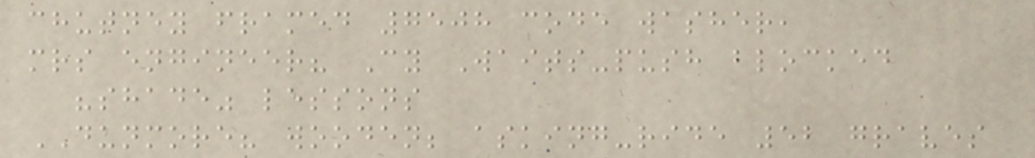chutney framed 7508 code washer,
mrs engineer? Cy Waits-push blocked
"shade" lessons
DUNMORE? wooden; asking-ride 52 graves
